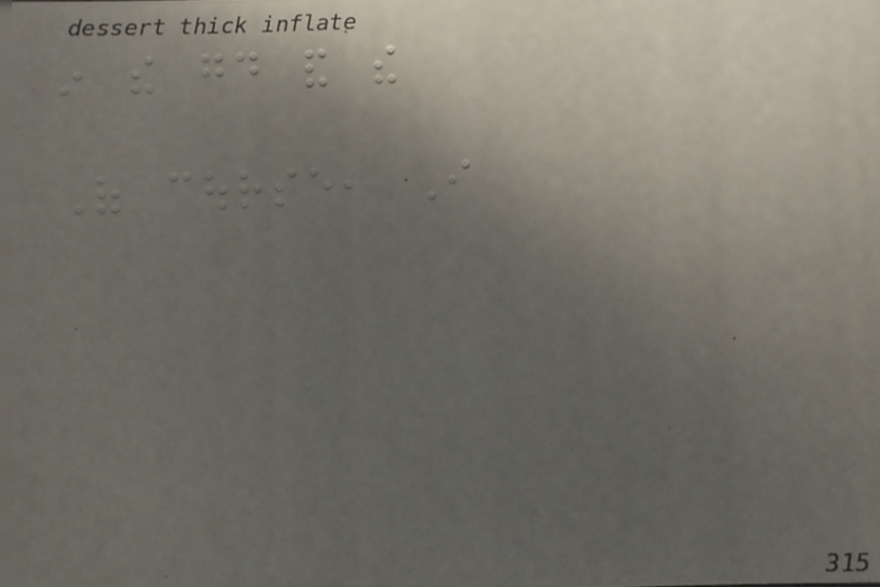in the good and the
Of course, I
